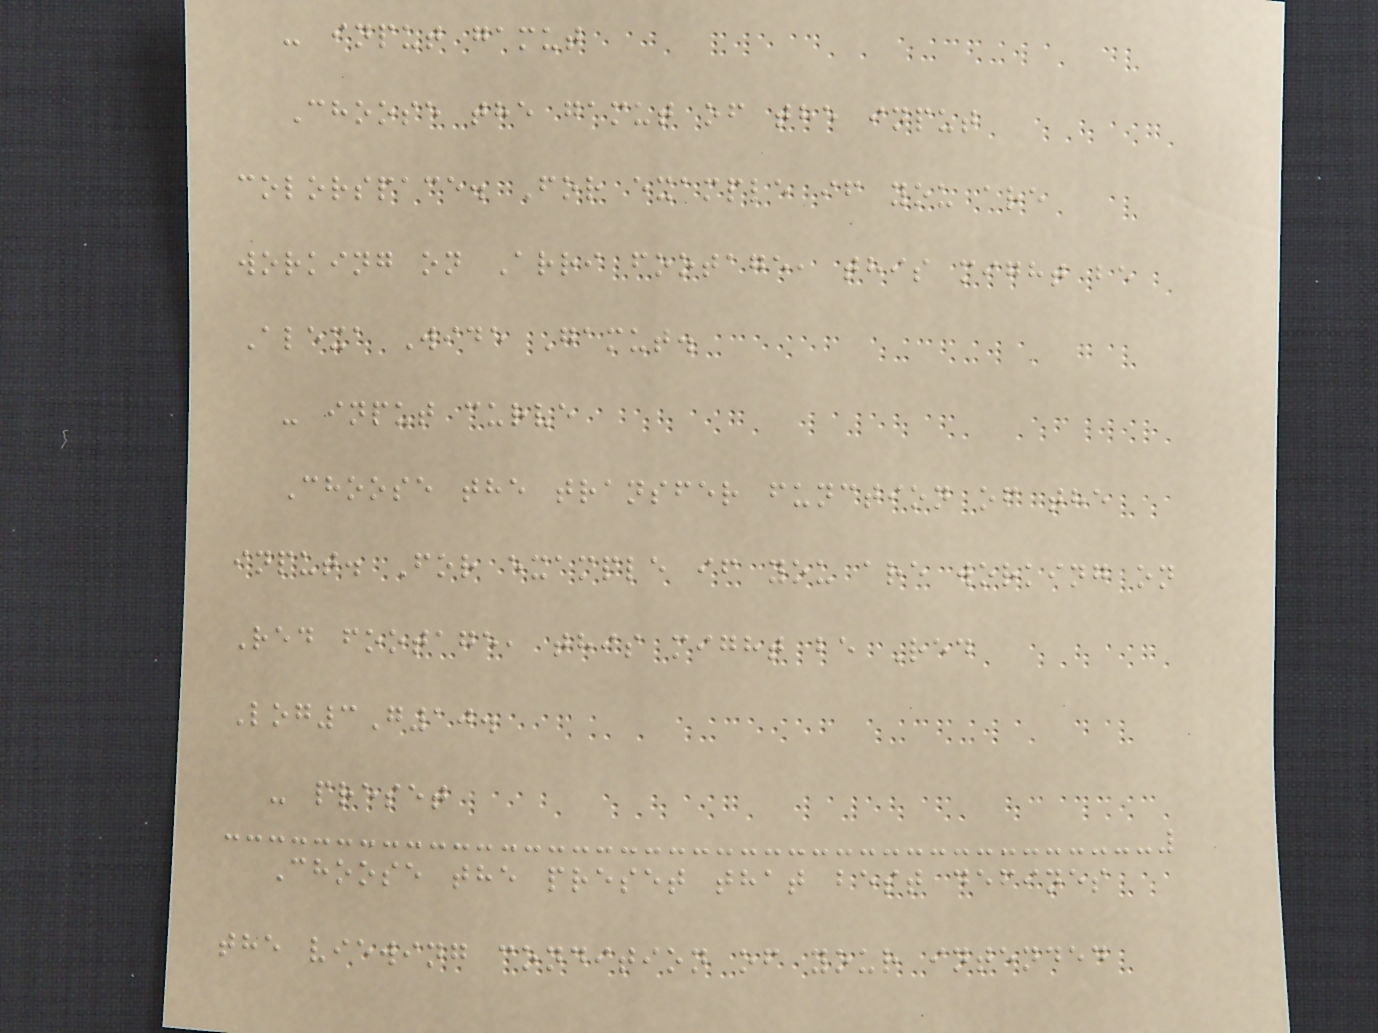- input gamut
Choose the gamut of the input
colorspace. For example if you are
working on Arri footage, this might be
Alexa Wide Gamut.
- input curve
Choose the transfer function of the
input. For example if you are working on
Red footage, this might be Red
Log3G10.
- preset
Choose the preset that best defines
the viewing condition of your intended
